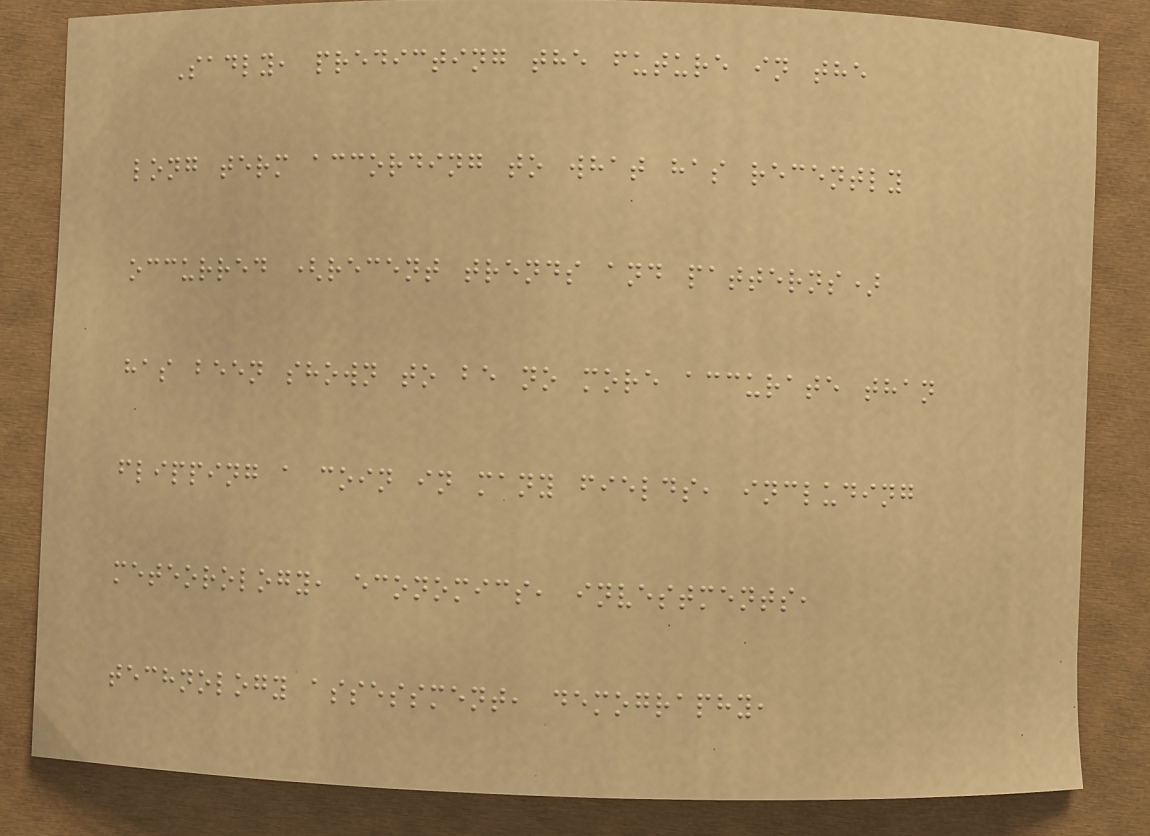Sadly, predicting the future in the
long term according to what has recently
occurred (recent trends and patterns)
has been shown to be no more accurate than
flipping a coin in many fields, including
meteorology, economics, investments,
technology assessment, demography,
